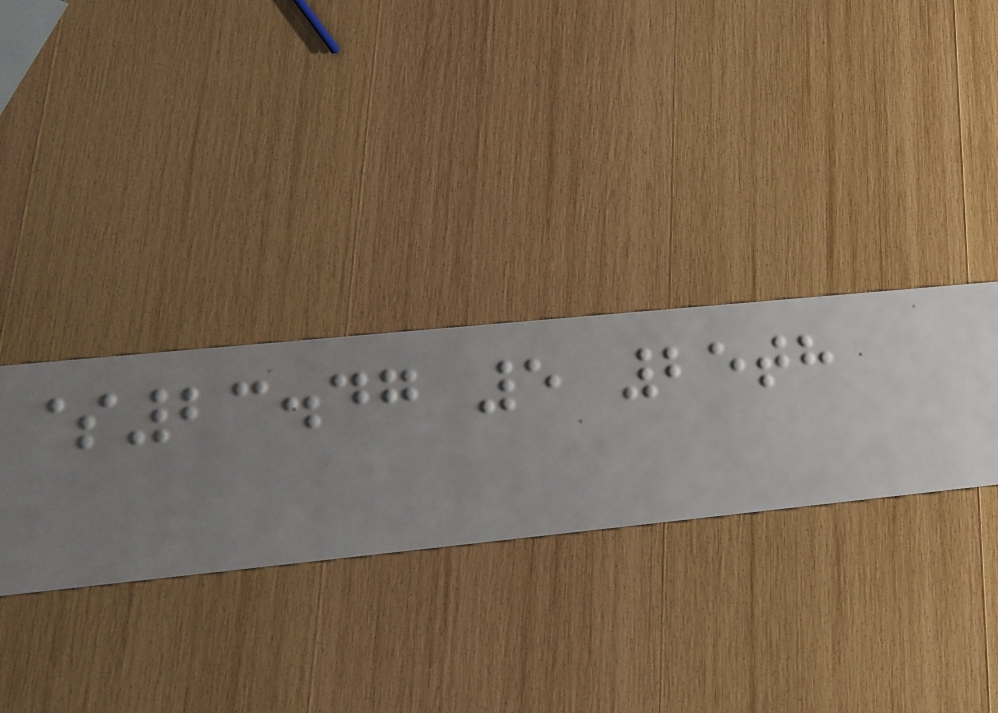$23.47 5 25th
